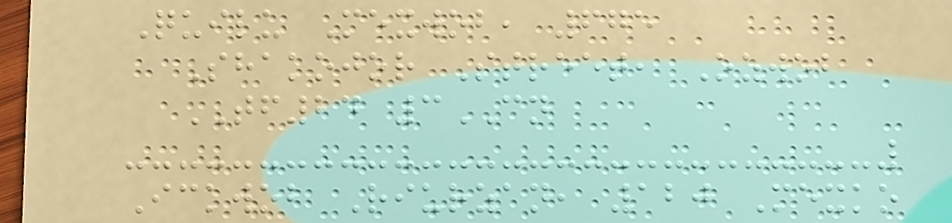Quilu Mexwob, 675
Shakojor Street, Ozwob
TF24 3CN
Ickwob Riurzan, 120 Mexko
